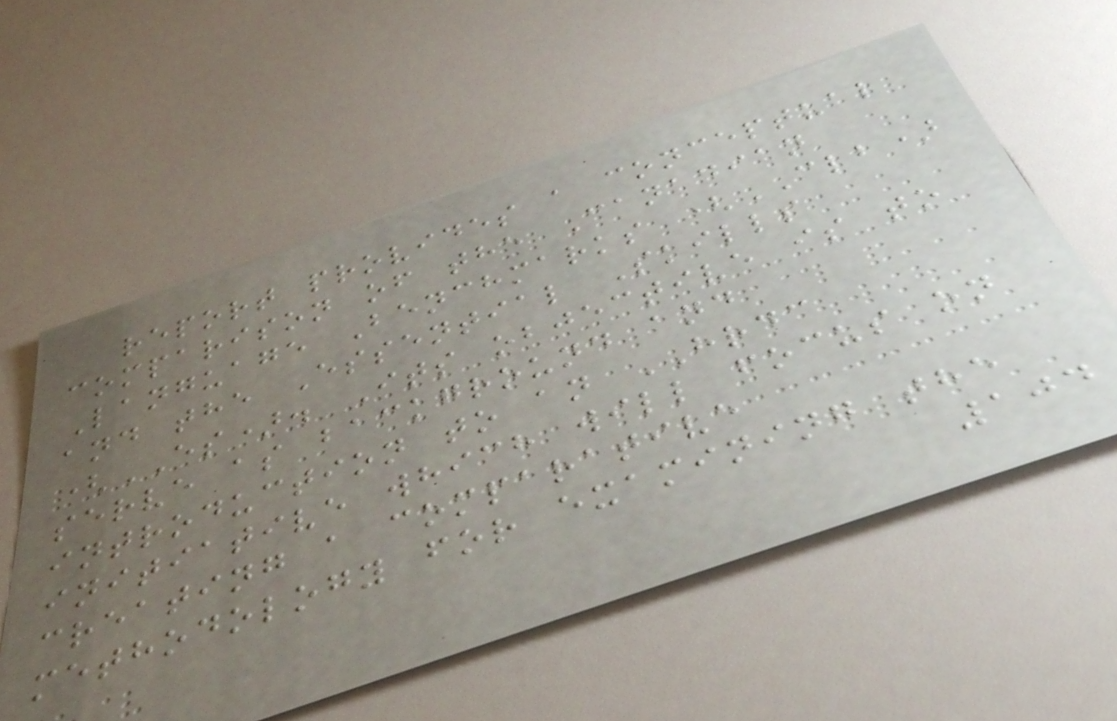report provides a conceptual
comparison of the Canadian
Language Benchmarks (CLB)
and the Essential Skills
(ES). Its objective is to
serve as background and
introduction to an HRDC
initiative which will focus on
creating a comparative
methodology for examining the
104
